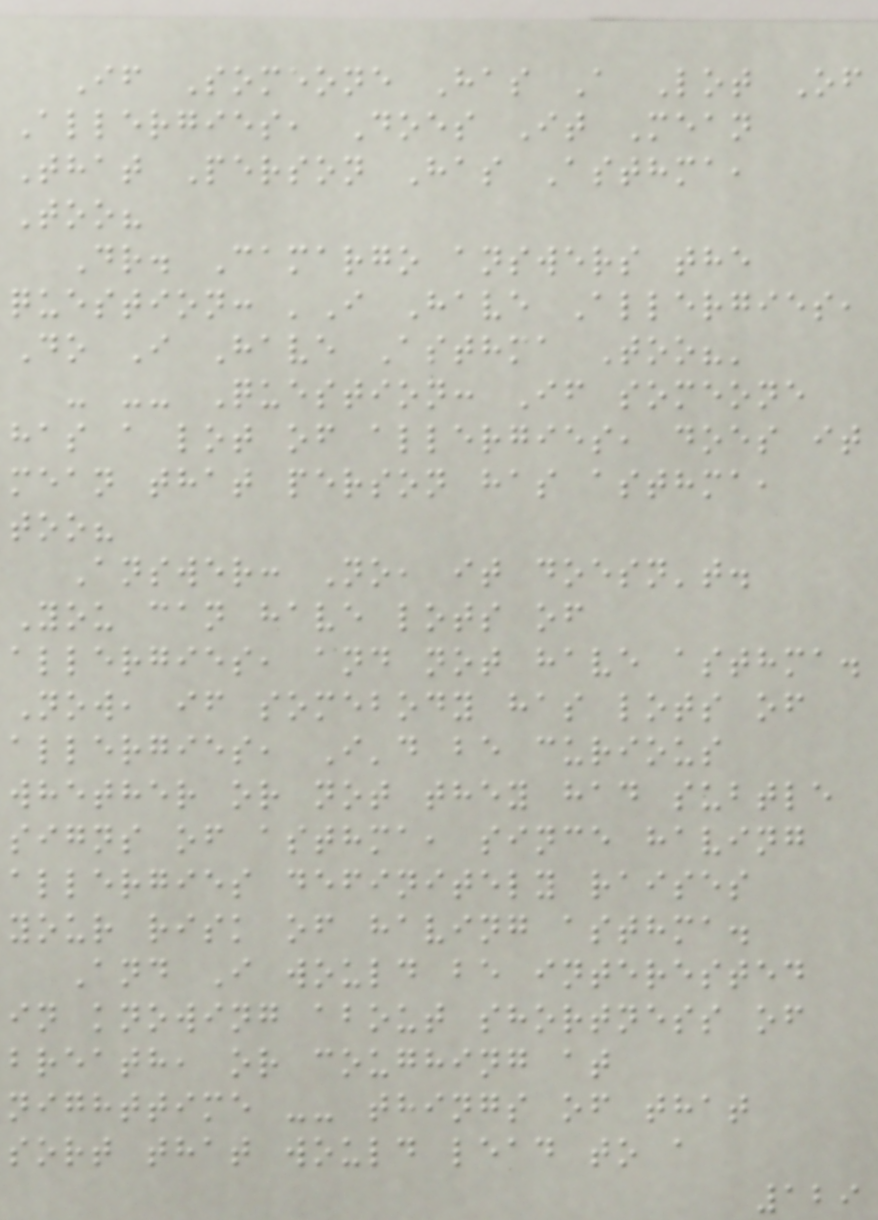If Someone Has A Lot Of
Allergies, Does It Mean
That Person Has Asthma,
Too?
Dr. Camargo answers the
question: 'I Have Allergies,
Do I Have Asthma Too?'
- -- Question: If someone
has a lot of allergies, does it
mean that person has asthma,
too?
Answer: No, it doesn't.
You can have lots of
allergies, and not have asthma.
Now, if somebody has lots of
allergies, I'd be curious
whether or not they had subtle
signs of asthma, since having
allergies definitely raises
your risk of having asthma.
And I would be interested
in knowing about shortness of
breath, or coughing at
nighttime -- things of that
sort that would lead to a
129
